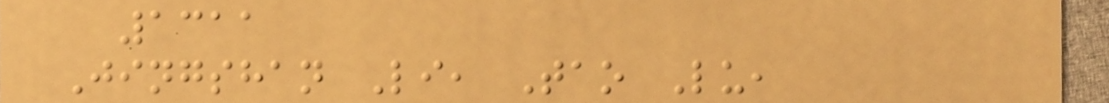1311
Jingshan Li, Tao Lu,
